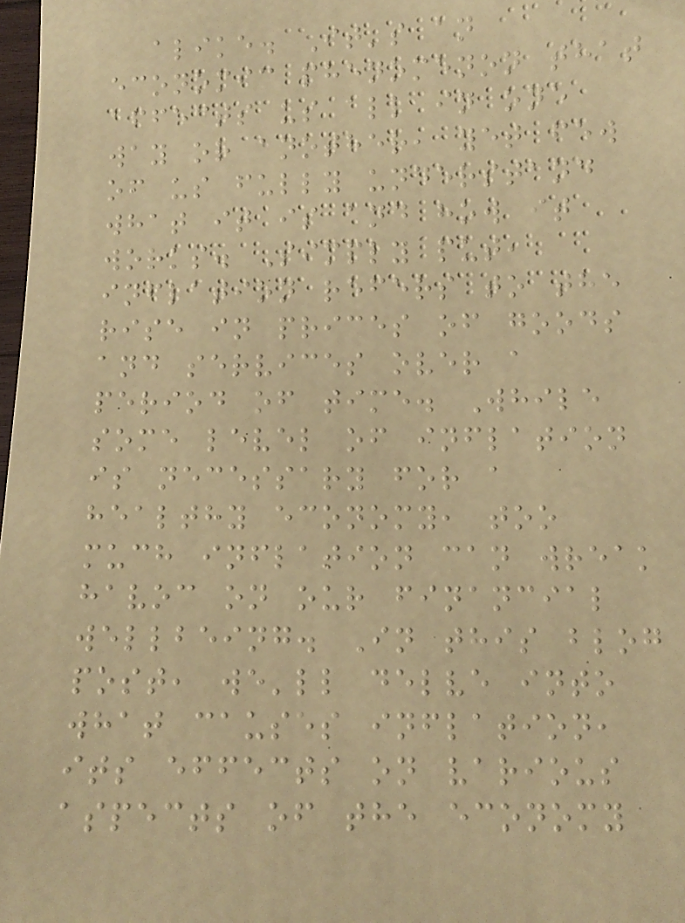alike. It's an
economic phenomenon that
affects us all in one
way or another, yet few
of us fully understand
what it is and how it
works. Simply put,
inflation refers to the
rise in prices of goods
and services over a
period of time. While
some level of inflation
is necessary for a
healthy economy, too
much inflation can wreak
havoc on our financial
wellbeing. In this blog
post, we'll delve into
what causes inflation,
its effects on various
aspects of the economy
